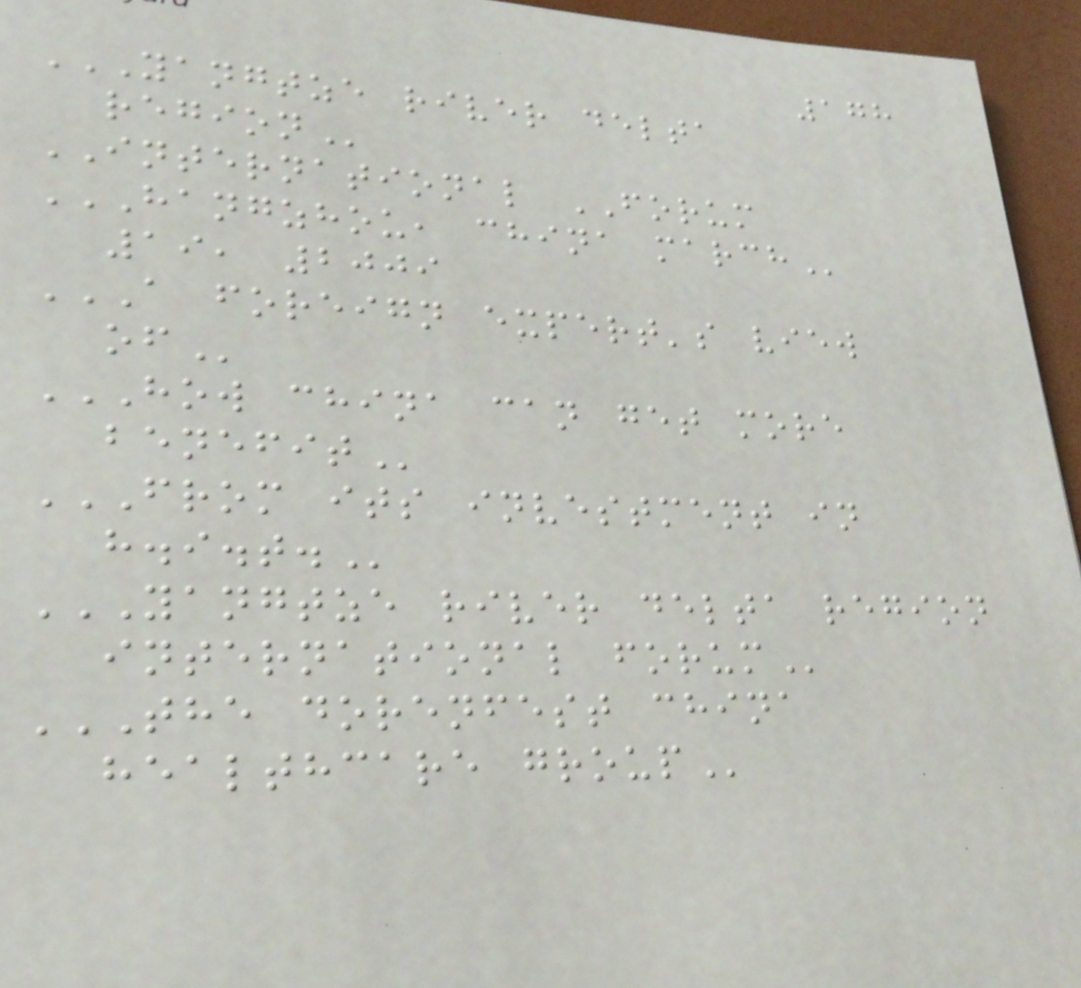178
YANGTZE RIVER DELTA
REGION
INTERNATIONAL FORUM
HANGZHOU, CHINA MARCH
19, 2009
A FOREIGN EXPERT'S VIEW
OF
HOW CHINA CAN GET MORE
BENEFIT
FROM ITS INVESTMENT IN
H.I.T.
YANGTZE RIVER DELTA REGION
INTERNATIONAL FORUM
THE DORENFEST CHINA
HEALTHCARE GROUP
